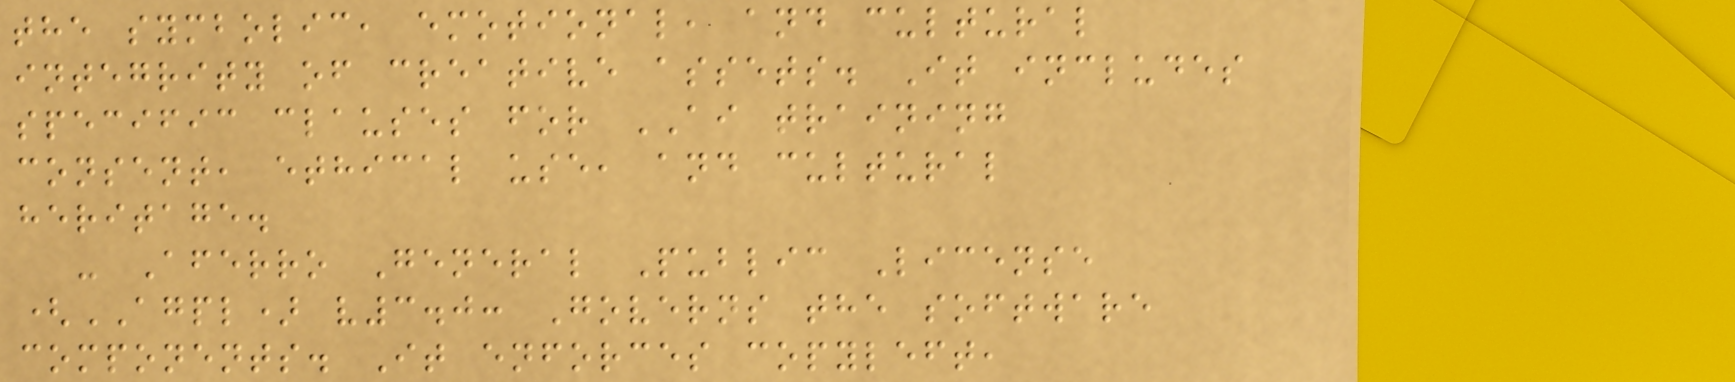the symbolic, emotional, and cultural
integrity of creative assets. It includes
specific clauses for AI training
consent, ethical use, and cultural
heritage.
- Aferro General Public License
(AGPL) v3.0: Governs the software
components. It enforces copyleft,
